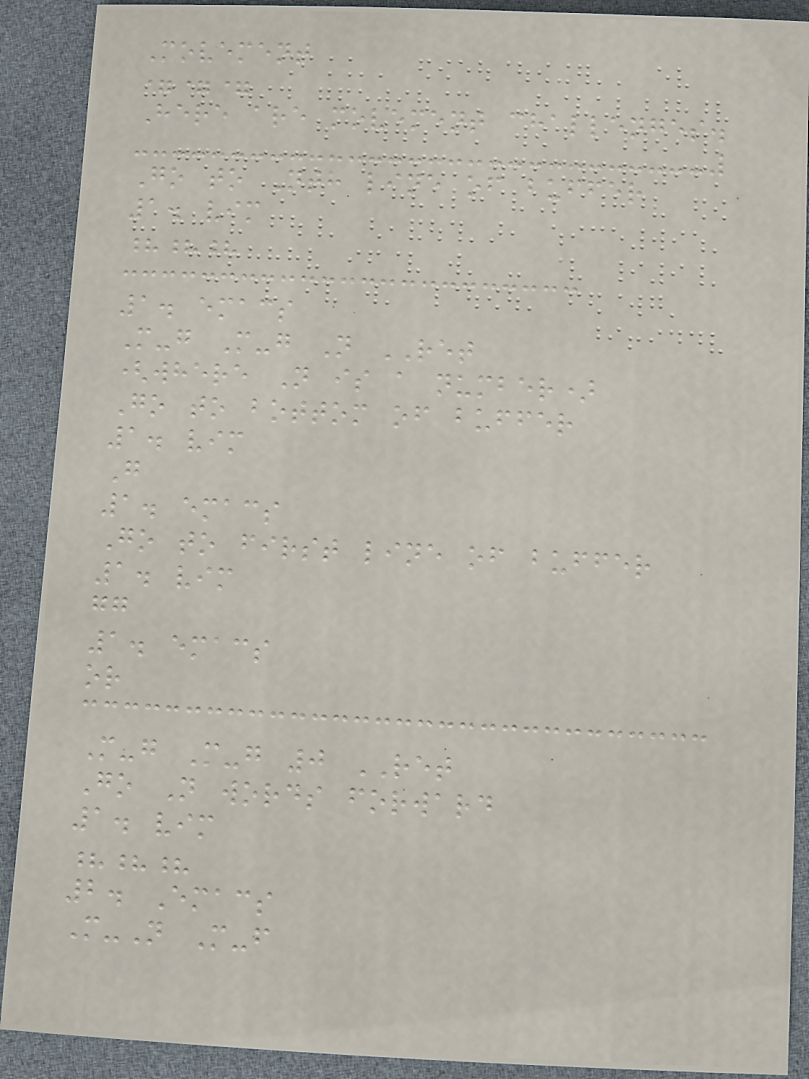Movement
===
Here are movement challenges.
Go to Nth line of buffer
1. vim
???
1. emacs
M-g M-g N RET
(where N is a number)
Go to bottom of buffer
1. vim
G
1. emacs
Go to first line of buffer
1. vim
gg
1. emacs
or
M-g M-g 0 RET
Go N words forward
1. vim
???
2. Emacs
M-N M-f
